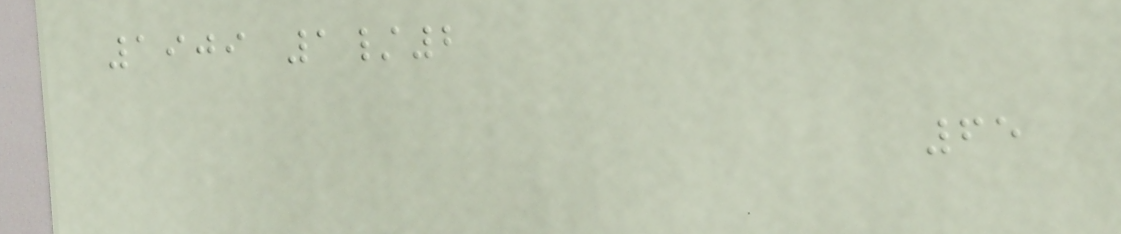1909 1/2
65
